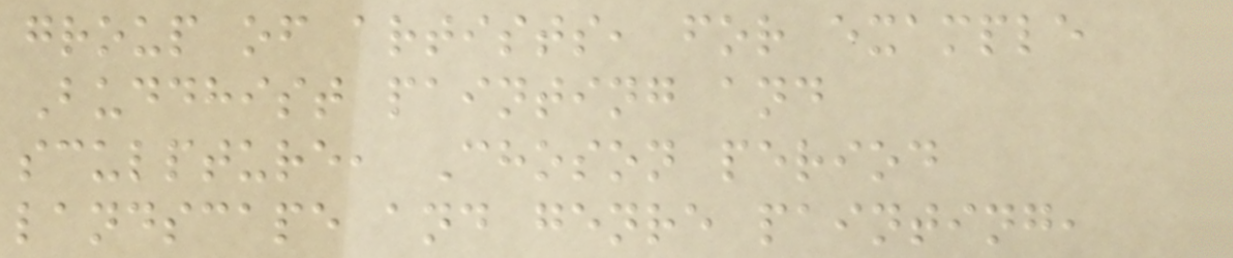group of artists, for example
Buddhist painting and
sculpture, Choson period
landscape and genre painting,
